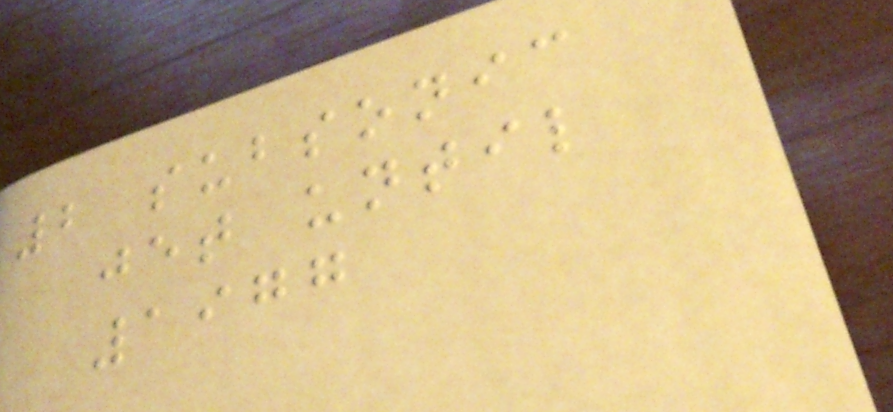2 subsonic
jet until
1977
